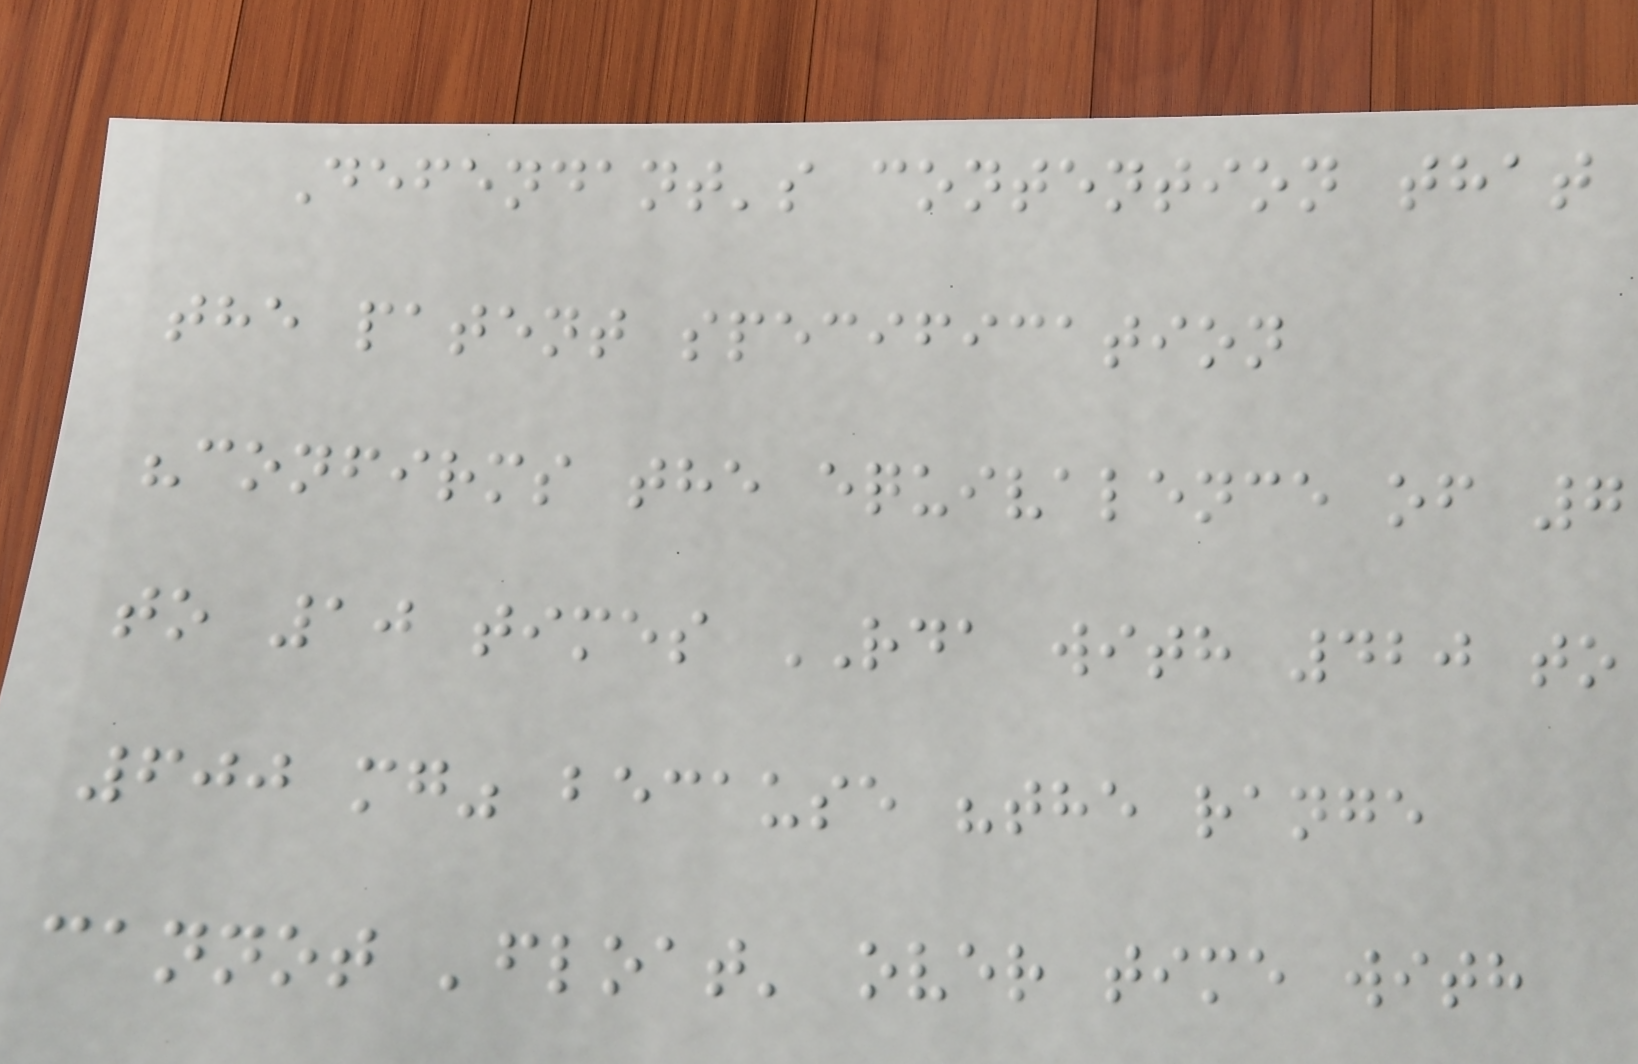Defendant's contention that
the patent specification
"confirms the equivalence of 7
to 10 times RDA with 420 to
600 mg" because "the range
cannot 'float' over time with
